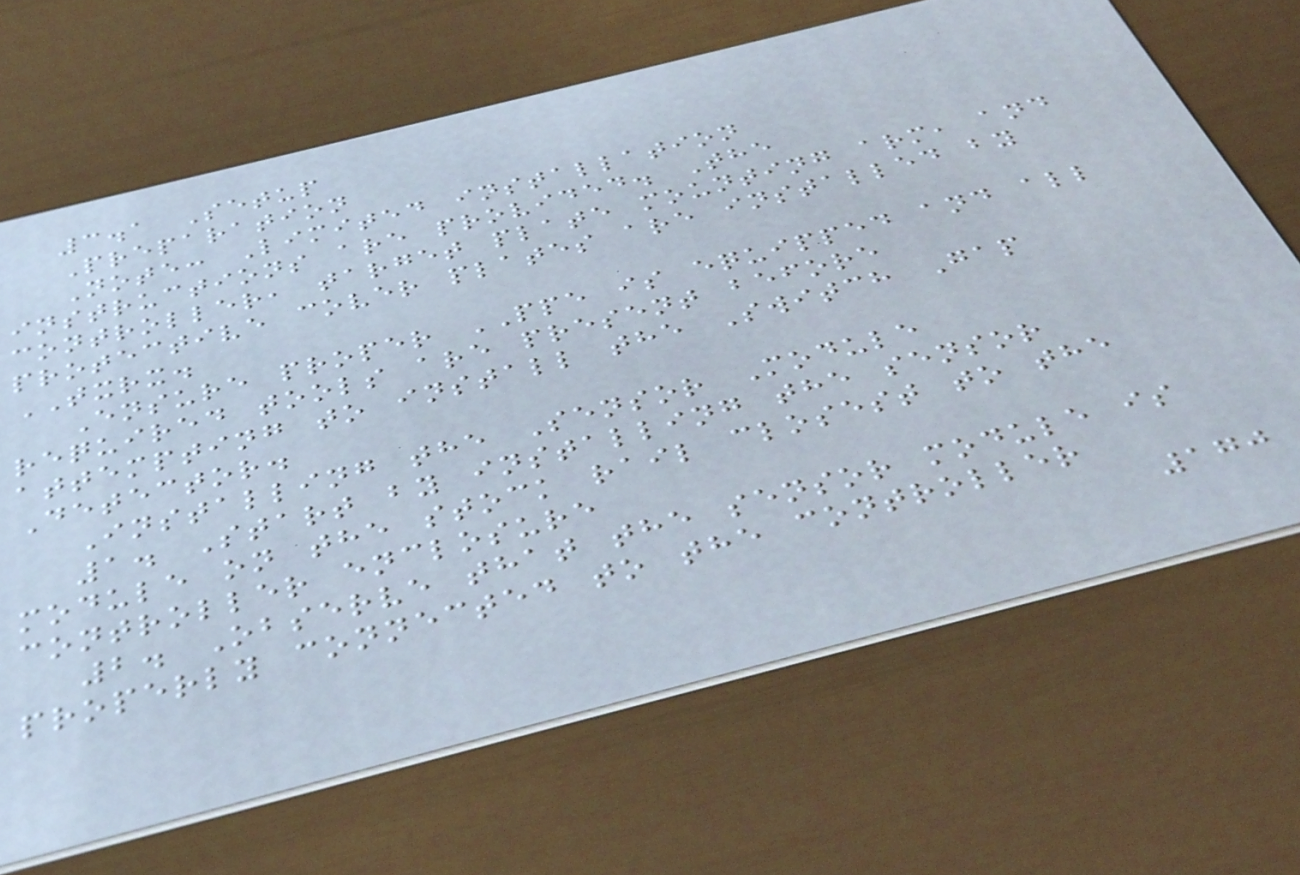3.1 Setup
Preparation
Note: Limited installation
instructions are provided. The
controller, target plate mounting arm, and
protective cover plates are installed by
TXRX.
Ensure proper PPE is equipped and all
required tools are present before
attempting to install the Switch Gap
Detector.
Installing the Sensor Module
1. Start by installing the sensor
module on the stock rail closest to the
controller enclosure
2. Observe that the sensor module is
properly connected to the controller
170
